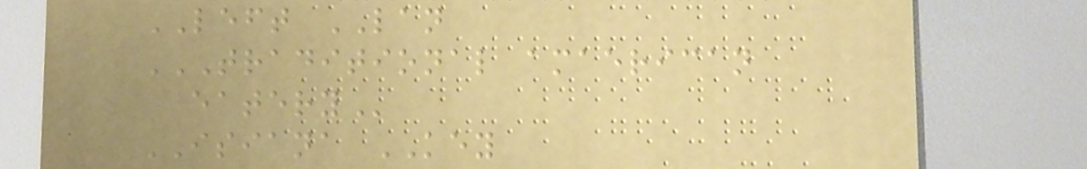LEFT LAN
TRADITIONAL AMAERICAN
EATERY
ISIANA KEY
